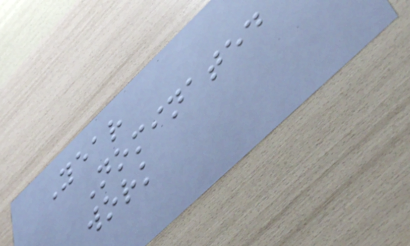Year
Nominated
work
